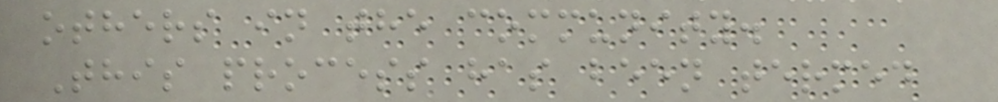others in the community.
This process has been termed
